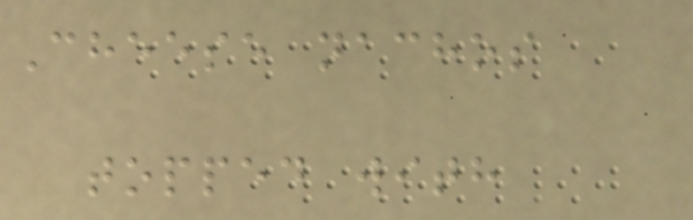Cheese nachos
topped with
